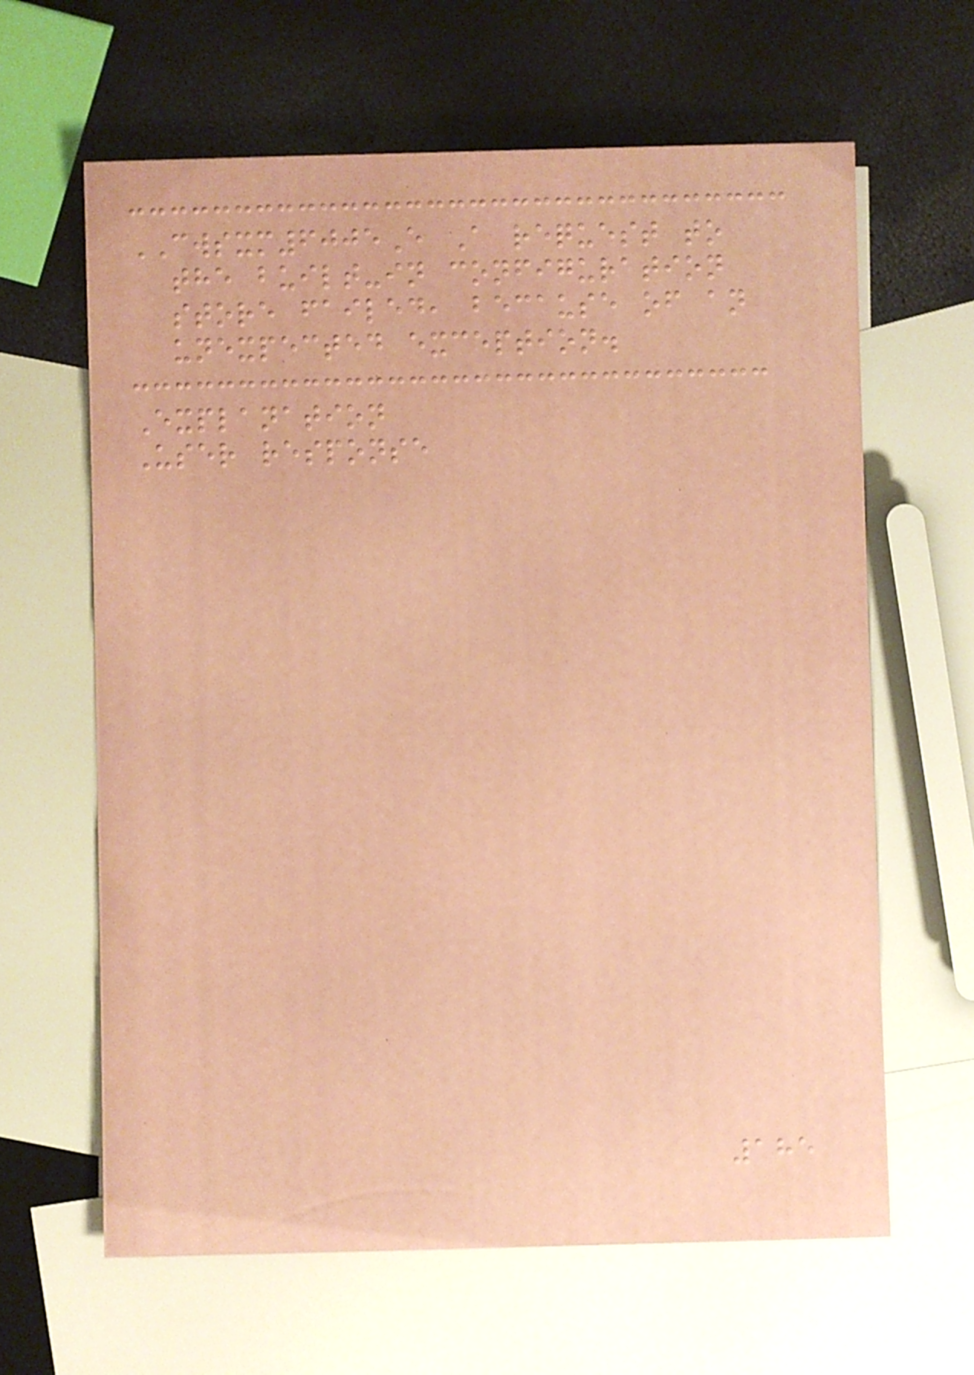CWSXM6005E A request to
the built-in configuration
store failed, because of an
unexpected exception.
Explanation
User response
185
